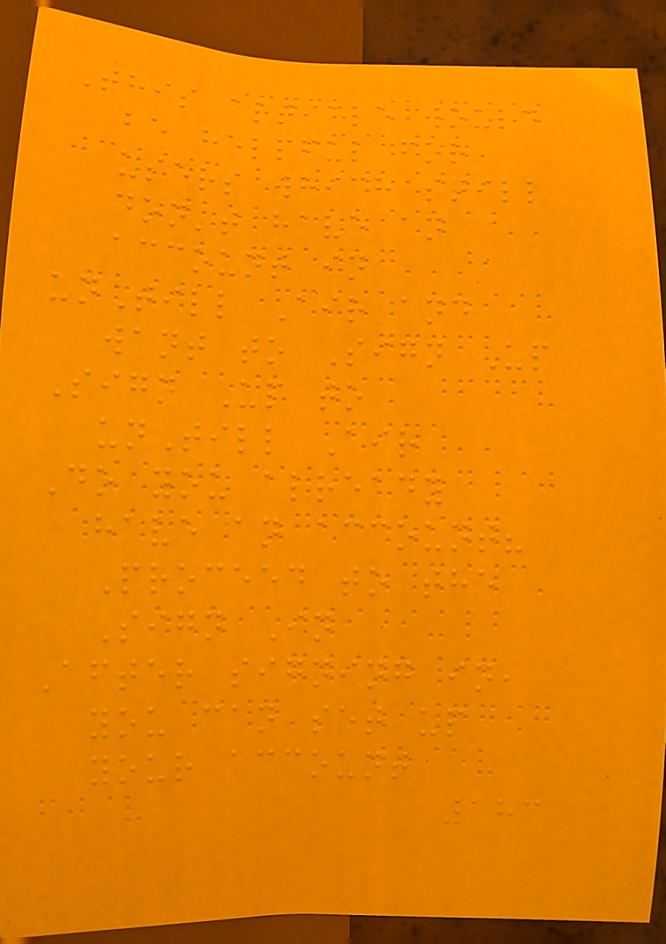This article would
be helpful for
users which still
don't have an
account in
unTill Air and
want to Sign Up
Sign Up to
unTill Air
Do you already
have an account?
Proceed to the
Sign In
After signing in,
you can set up
your account
183
